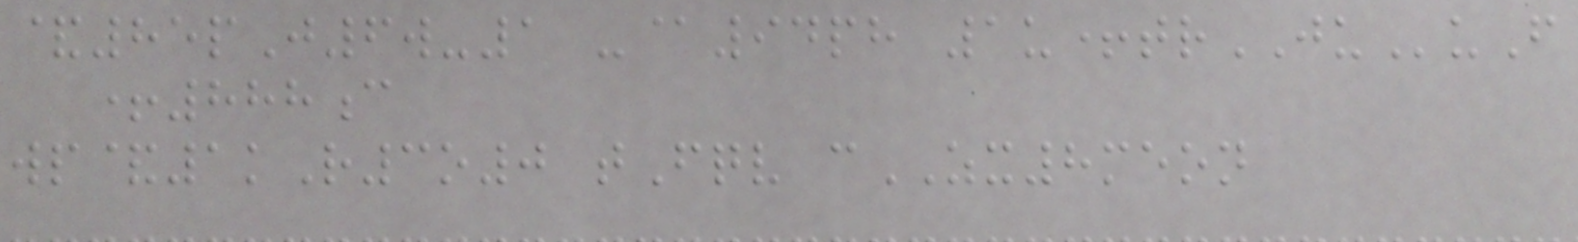&85pJ6w-1 -@94ph 1u+trJUuF
+888c
wp&1kR3o0 tFqv cZX8meon
